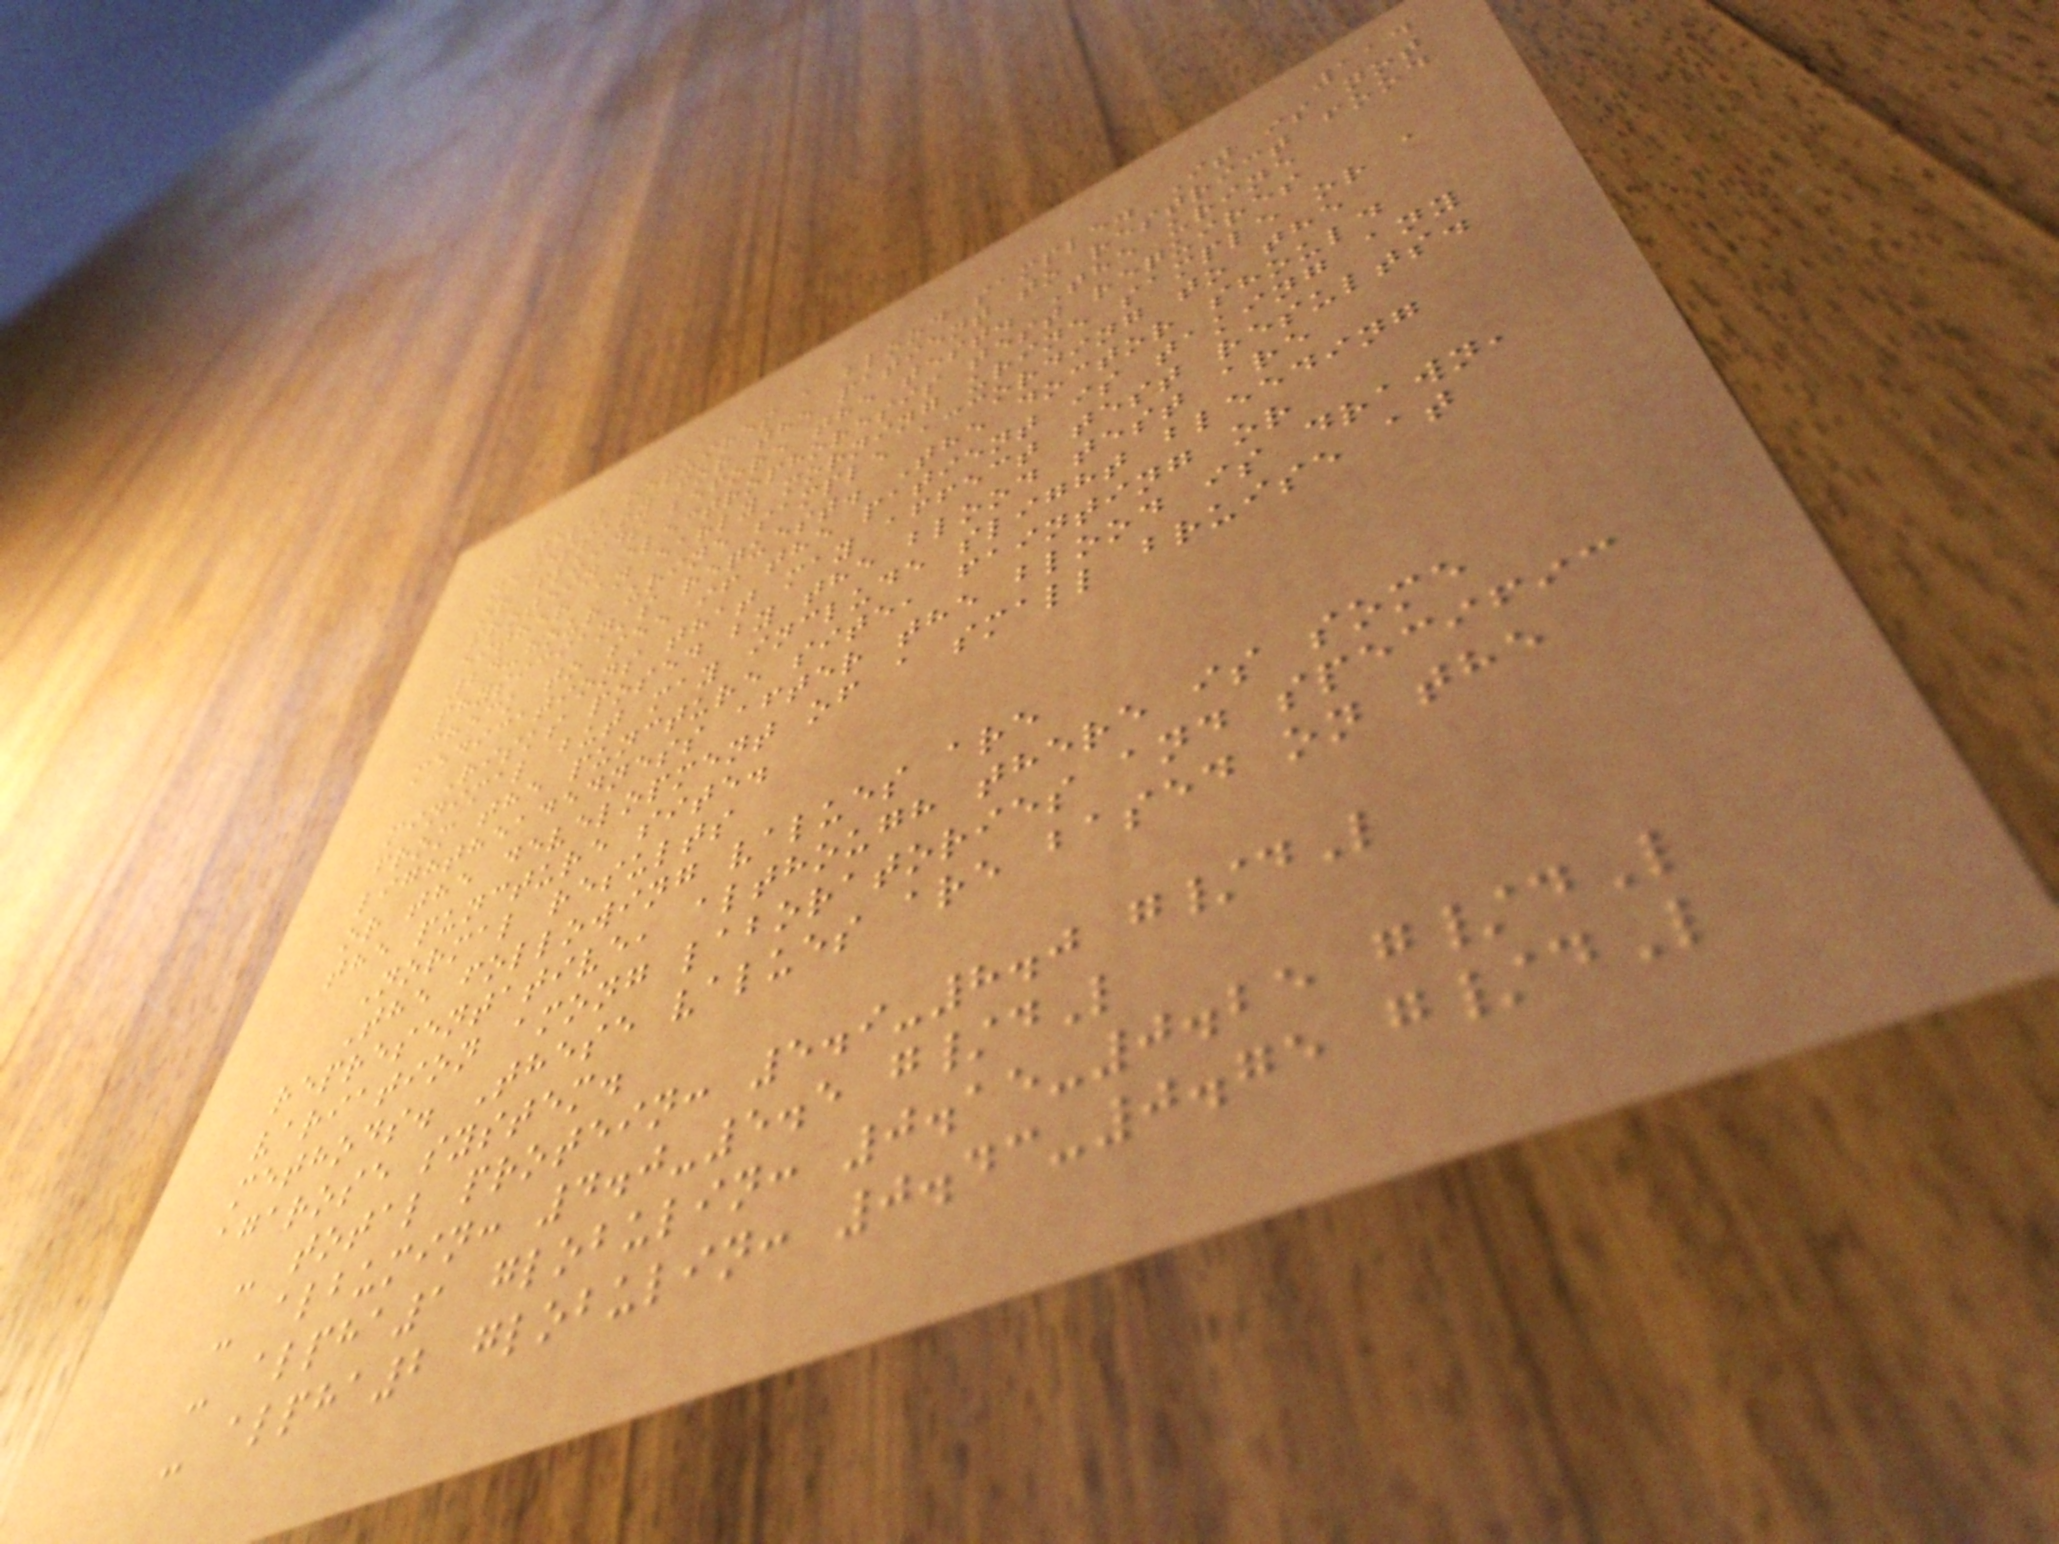114
test requires a blood sample. It is not
necessary for the patient to restrict food
or fluids before the test. The urine
protein electrophoresis test requires
either an early morning urine sample or a
24-hour urine sample according to the
physician's request. The doctor should
check to see if the patient is taking any
medications that may affect test results.
Risks posed by the blood test are
minimal but may include slight bleeding
from the puncture site, fainting or
lightheadedness after the blood is drawn,
or the development of a small bruise at
the puncture site.
Normal results
The following values are
representative, although there is some
variation among laboratories and specific
methods. These values are based on the
agarose system.
- total protein: 5.9-8.0 g/dL
- albumin: 4.0-5.5 g/dL
- alpha1 globulin: 0.15-0.25 g/dL
- alpha2 globulin: 0.43-0.75 g/dL
